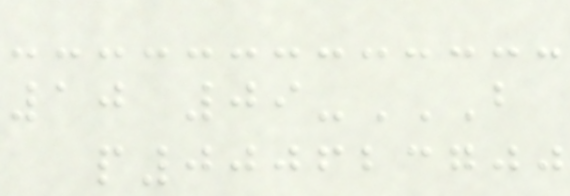10 09-B
P000623700
